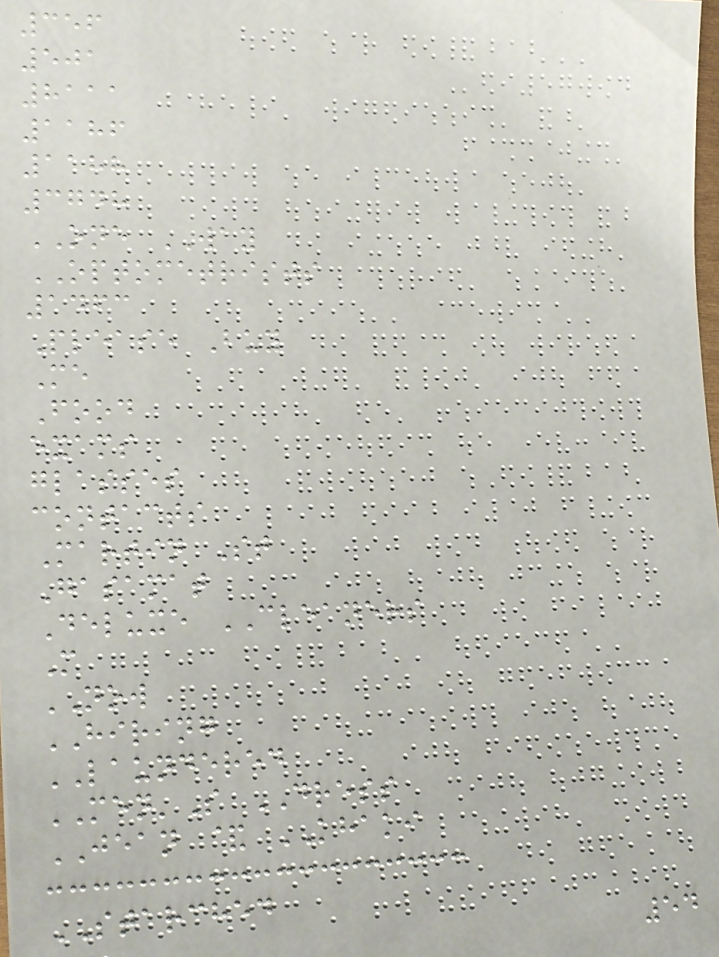356
501
8111
1186
1188
3748
ONE WAY
OPTOMETRISTS
1463
Please Buy
Me
Food
exams
glasses
contacts
Martin St
Gasamat
Deluxe CLEANERS
M
NOW
HIRING
LAUNDERED
MEN'S DRESS
JEAN & KHAKI
STARCHED
54
